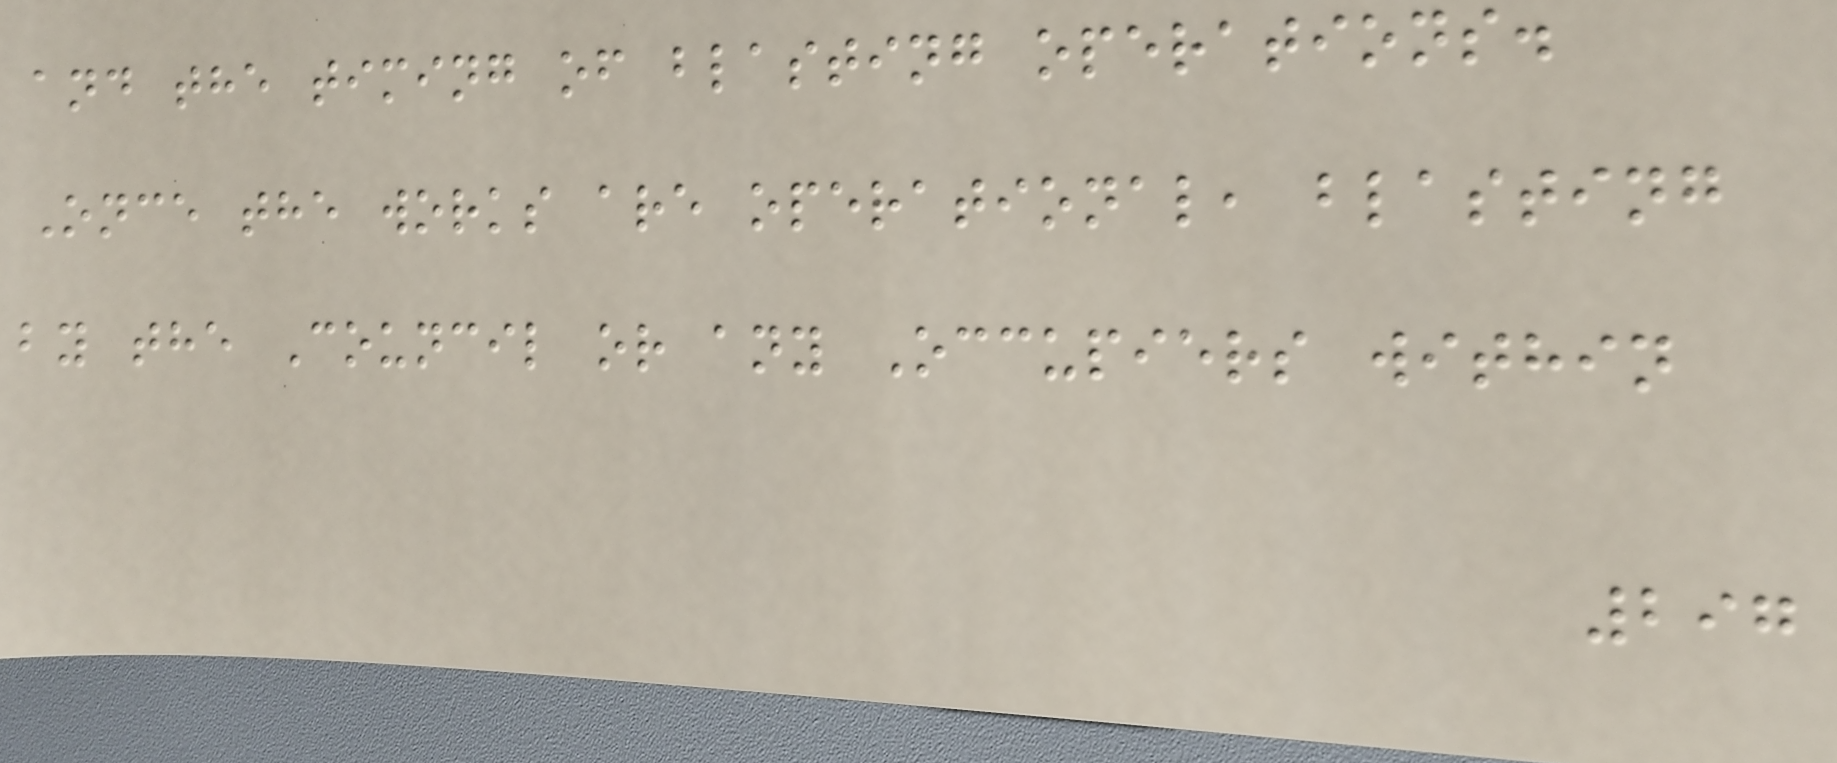and the timing of blasting operations.
Once the works are operational, blasting
by the Council or any Occupiers within
297
